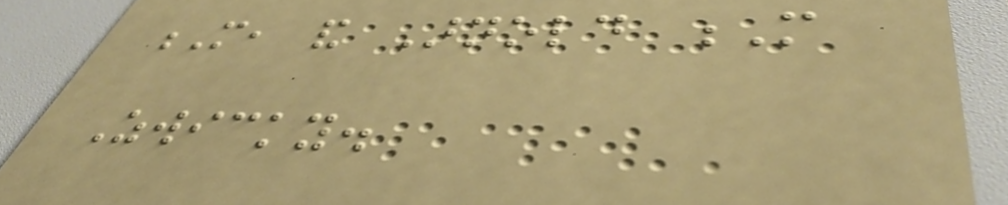M, and Arnold M
Zwicky.
